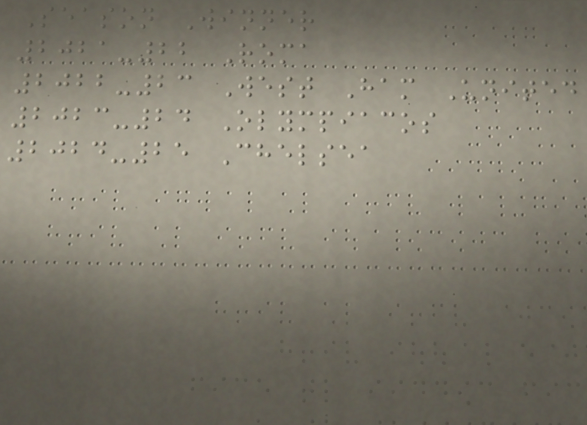Season Winner
2021-22 Roma
2022-23 West Ham United
2023-24 Olympiacos
2024-25 Chelsea
